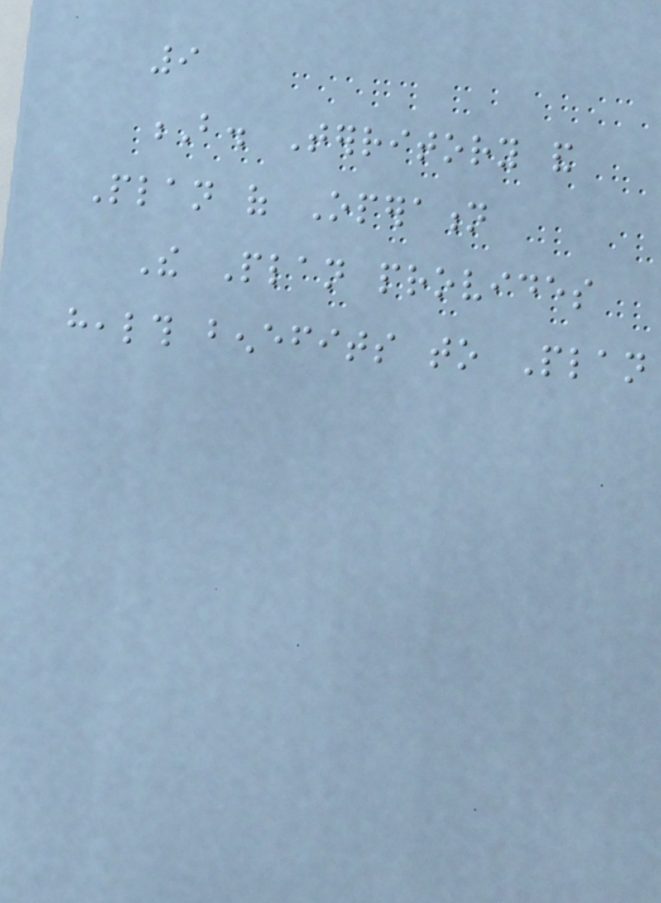9
B. Territory and
Plan of Operation
The Plan provides
health benefits to Plan
